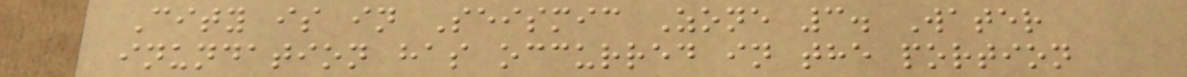City is in Seismic Zone 3. Water
inundation has occurred in the portion
